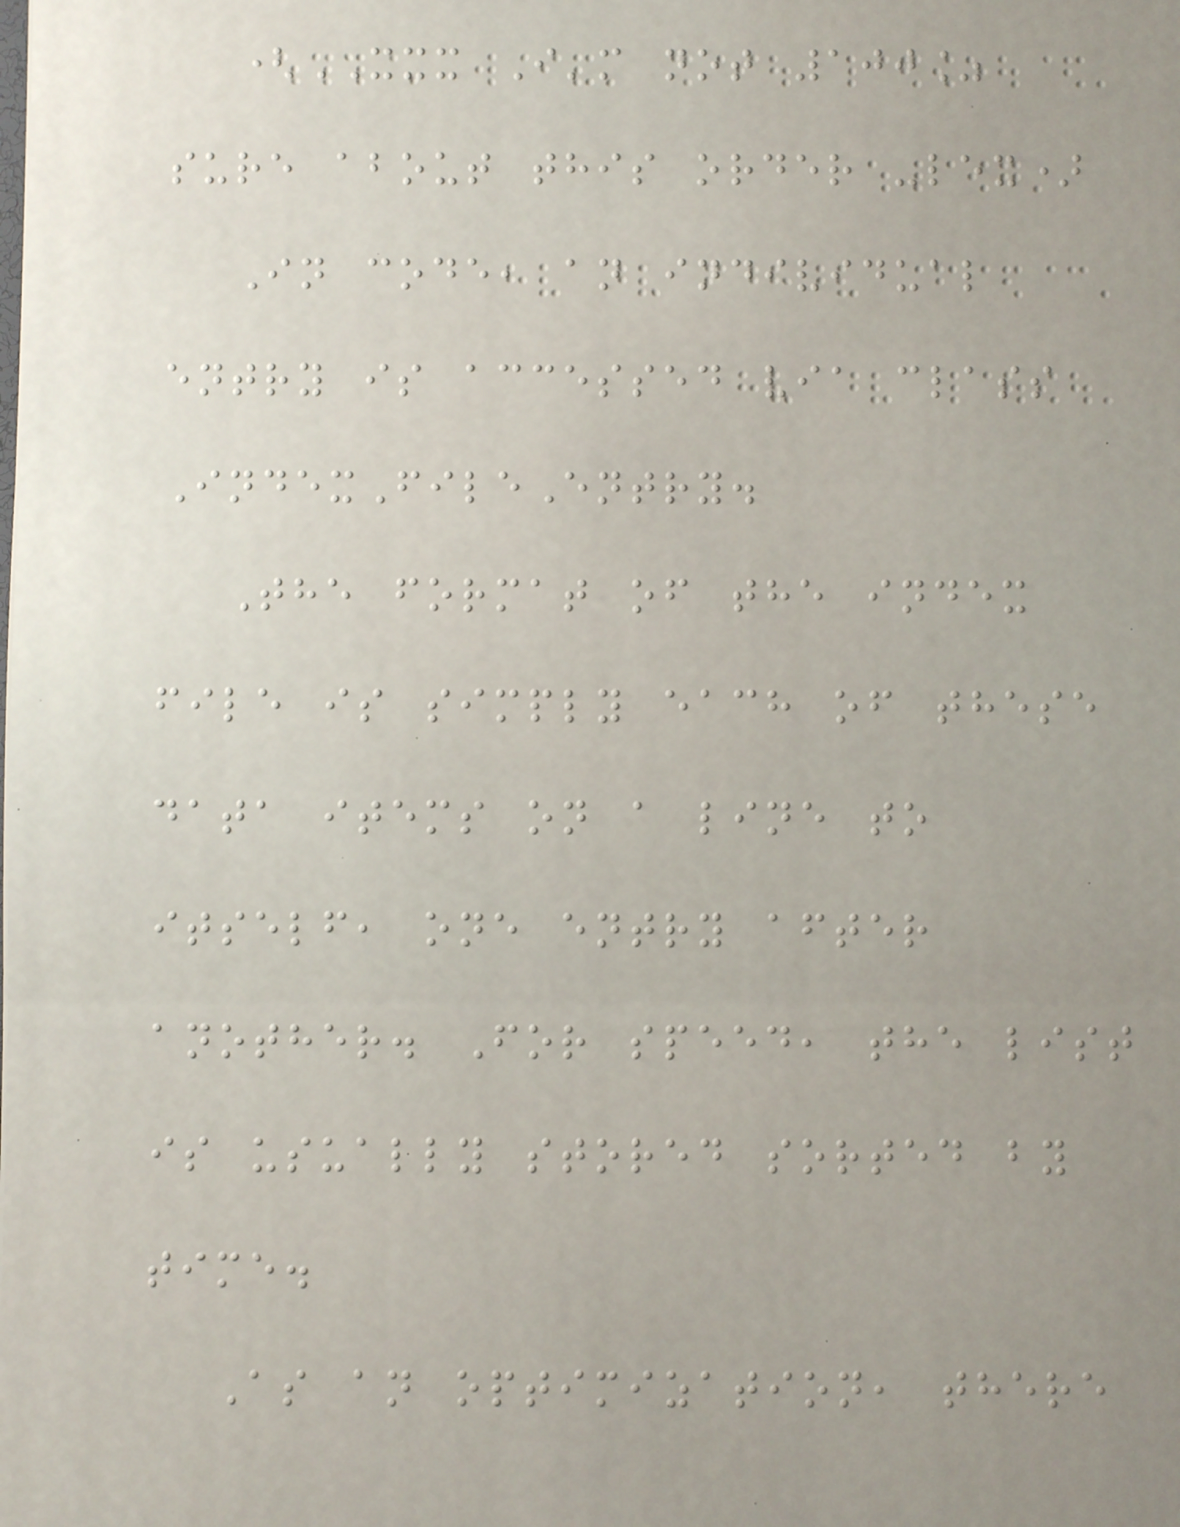(XXX I'm not 100%
sure about this order -lex)
In code, an individual
entry is accessed via class
IndexFileEntry.
The format of the index
file is simply each of these
data items on a line to
itself, one entry after
another. For speed, the list
is usually stored sorted by
time.
As an optimization, there
